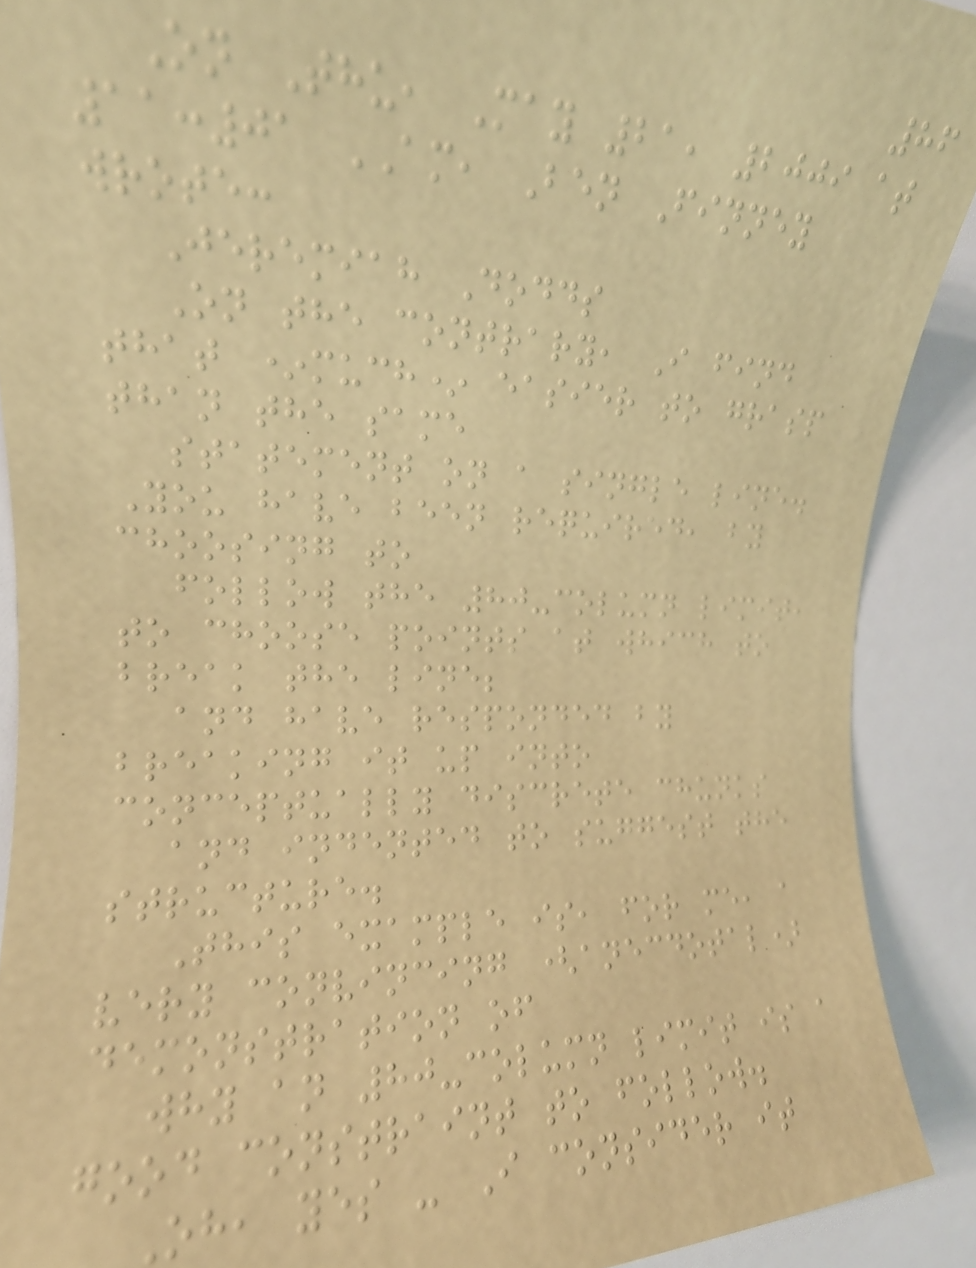86
On Thu, May 21, 2009 at
11:01 AM, Ben Finney
wrote:
Jeremiah Dodds
On the contrary, I find
that *much* easier to grasp
than the same
statement on a single line.
You have been required, by
choosing to
follow the 80-column limit,
to choose points at which to
break the line;
and have responded by
breaking it up into
conceptually discrete chunks
and indented to suggest the
structure.
This example is, for me, a
very convincing (anecdotal)
demonstration of
why an 80-column limit is a
good constraint to follow.
Oh, yes - I consider it
